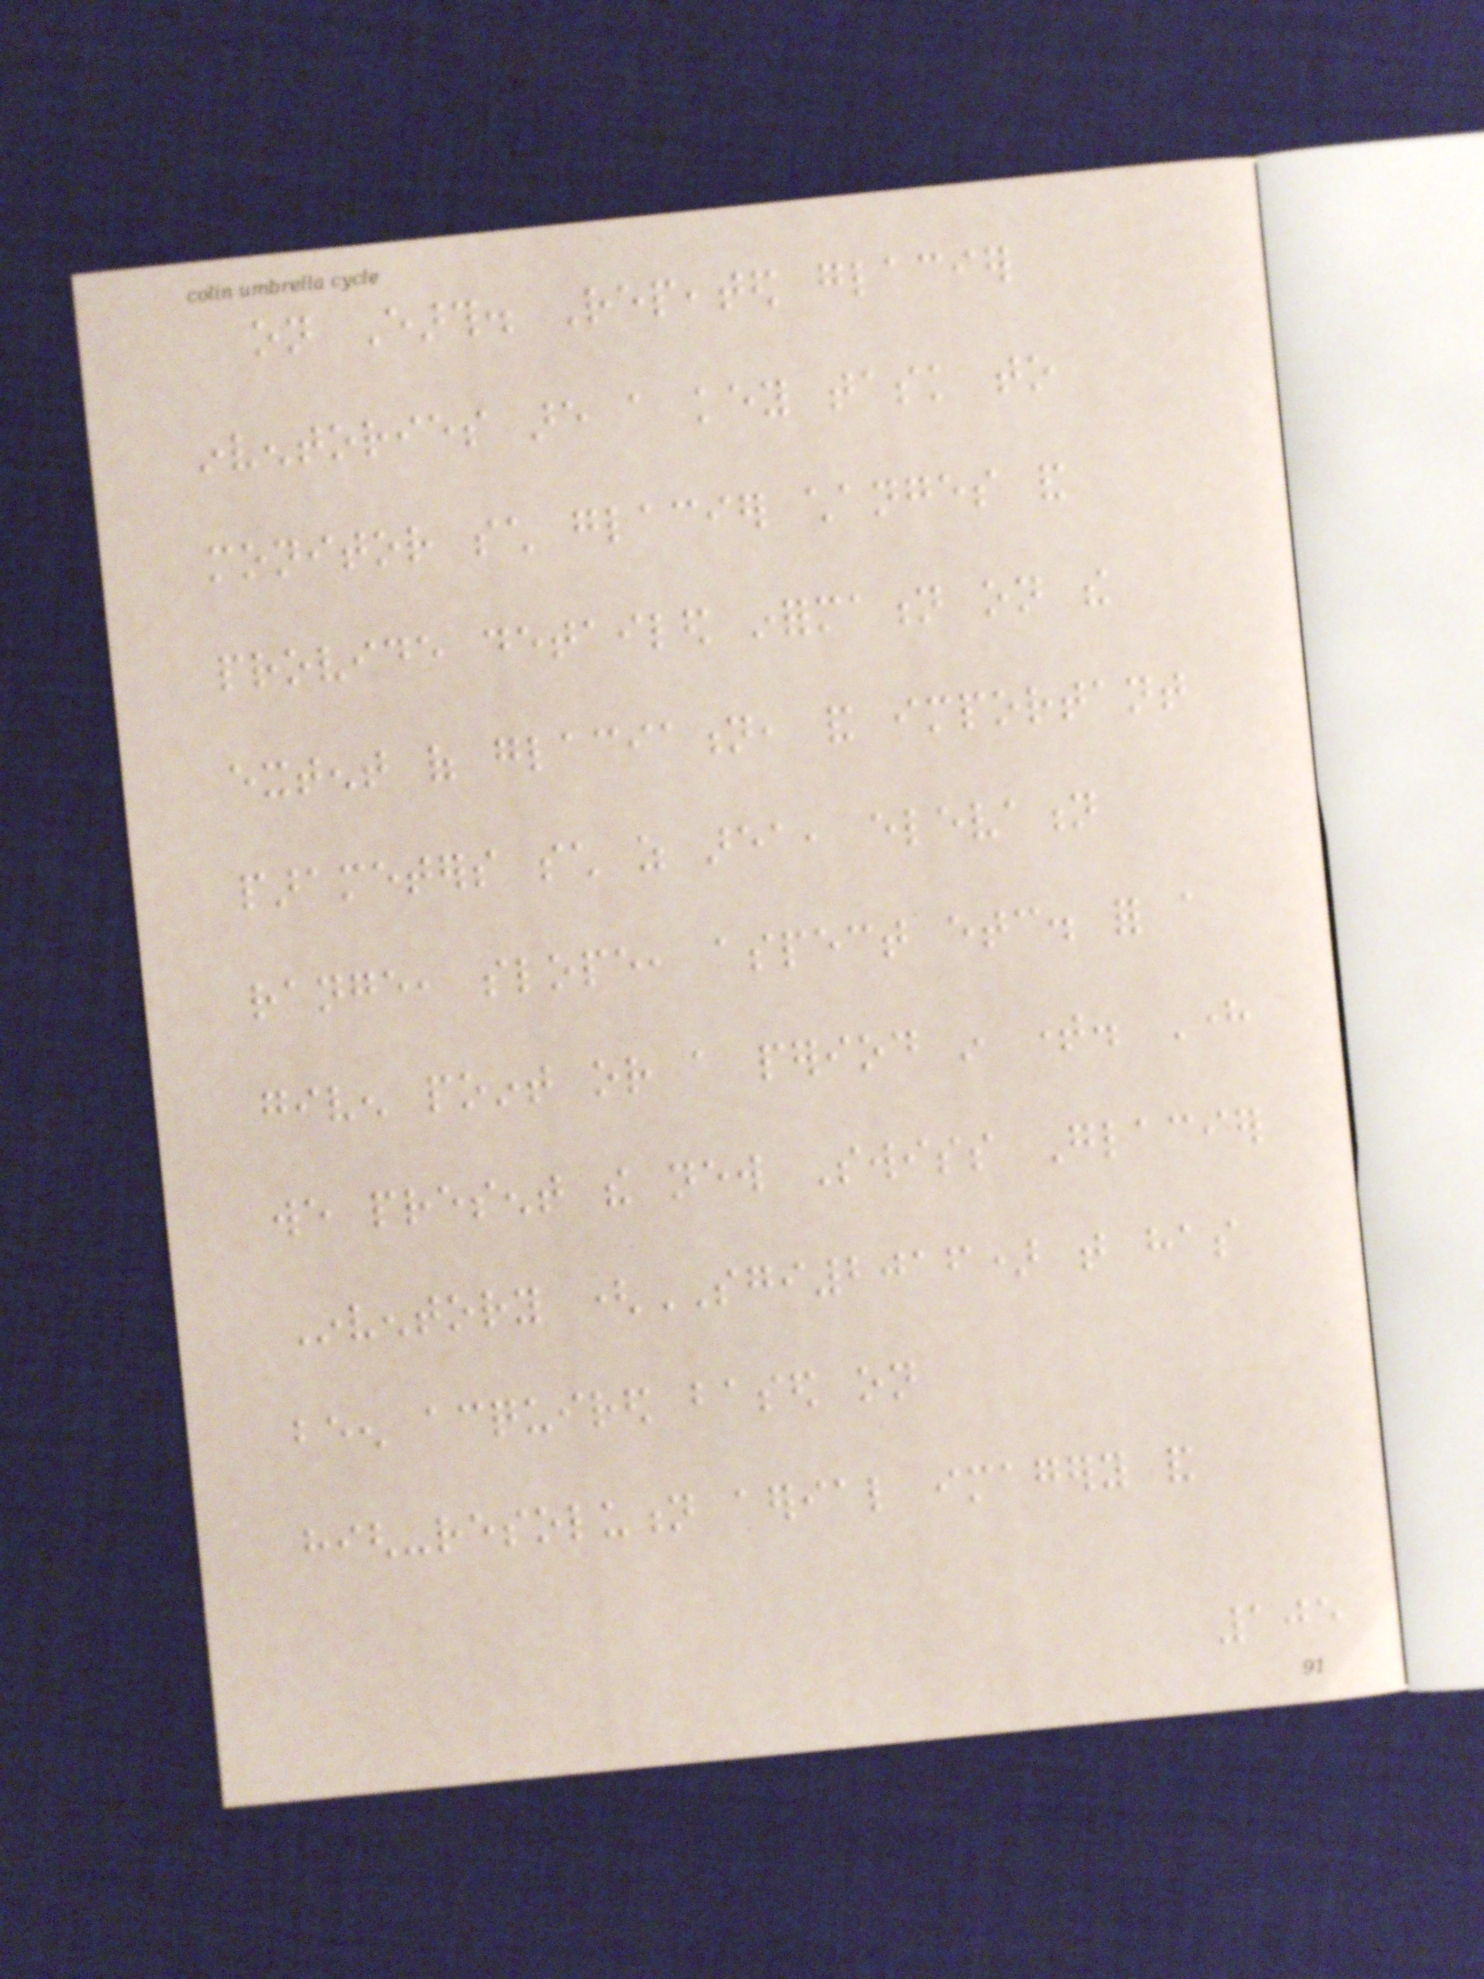on Earth. Repeated glacier
inventories are a key task to
monitor such glacier changes and
provide detailed information on the
extent of glaciation, and important
parameters such as area, elevation
range, slope, aspect etc. for a
given point or a period in time. Here
we present the new Swiss Glacier
Inventory (SGI2016) that has
been acquired based on
high-resolution aerial imagery and
105
